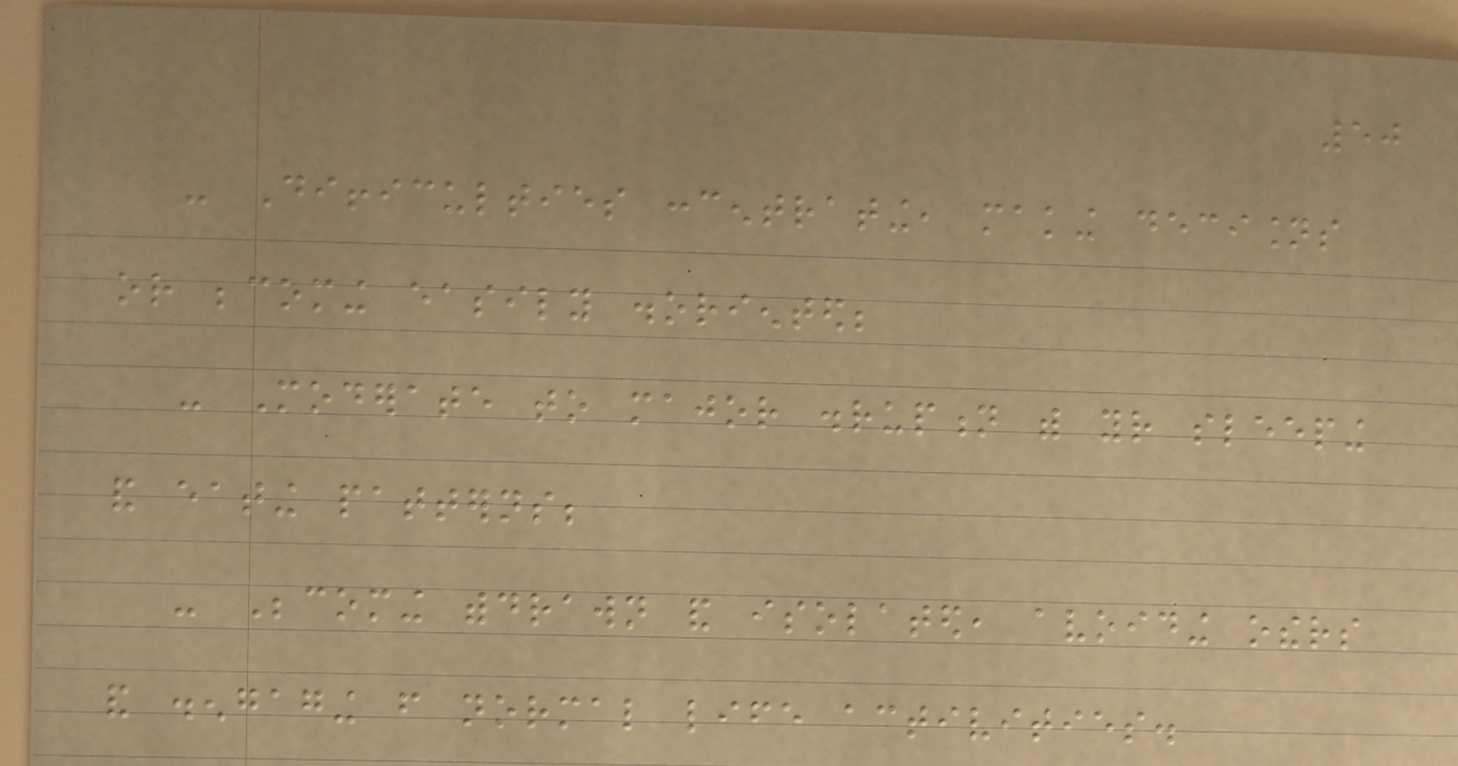50
- Difficulties concentrating, making decisions
or becoming easily disoriented;
- Moderate to major disruption with your sleeping
and eating patterns;
- Becoming withdrawn and isolated, avoiding others
and disengaging from normal life activities.
